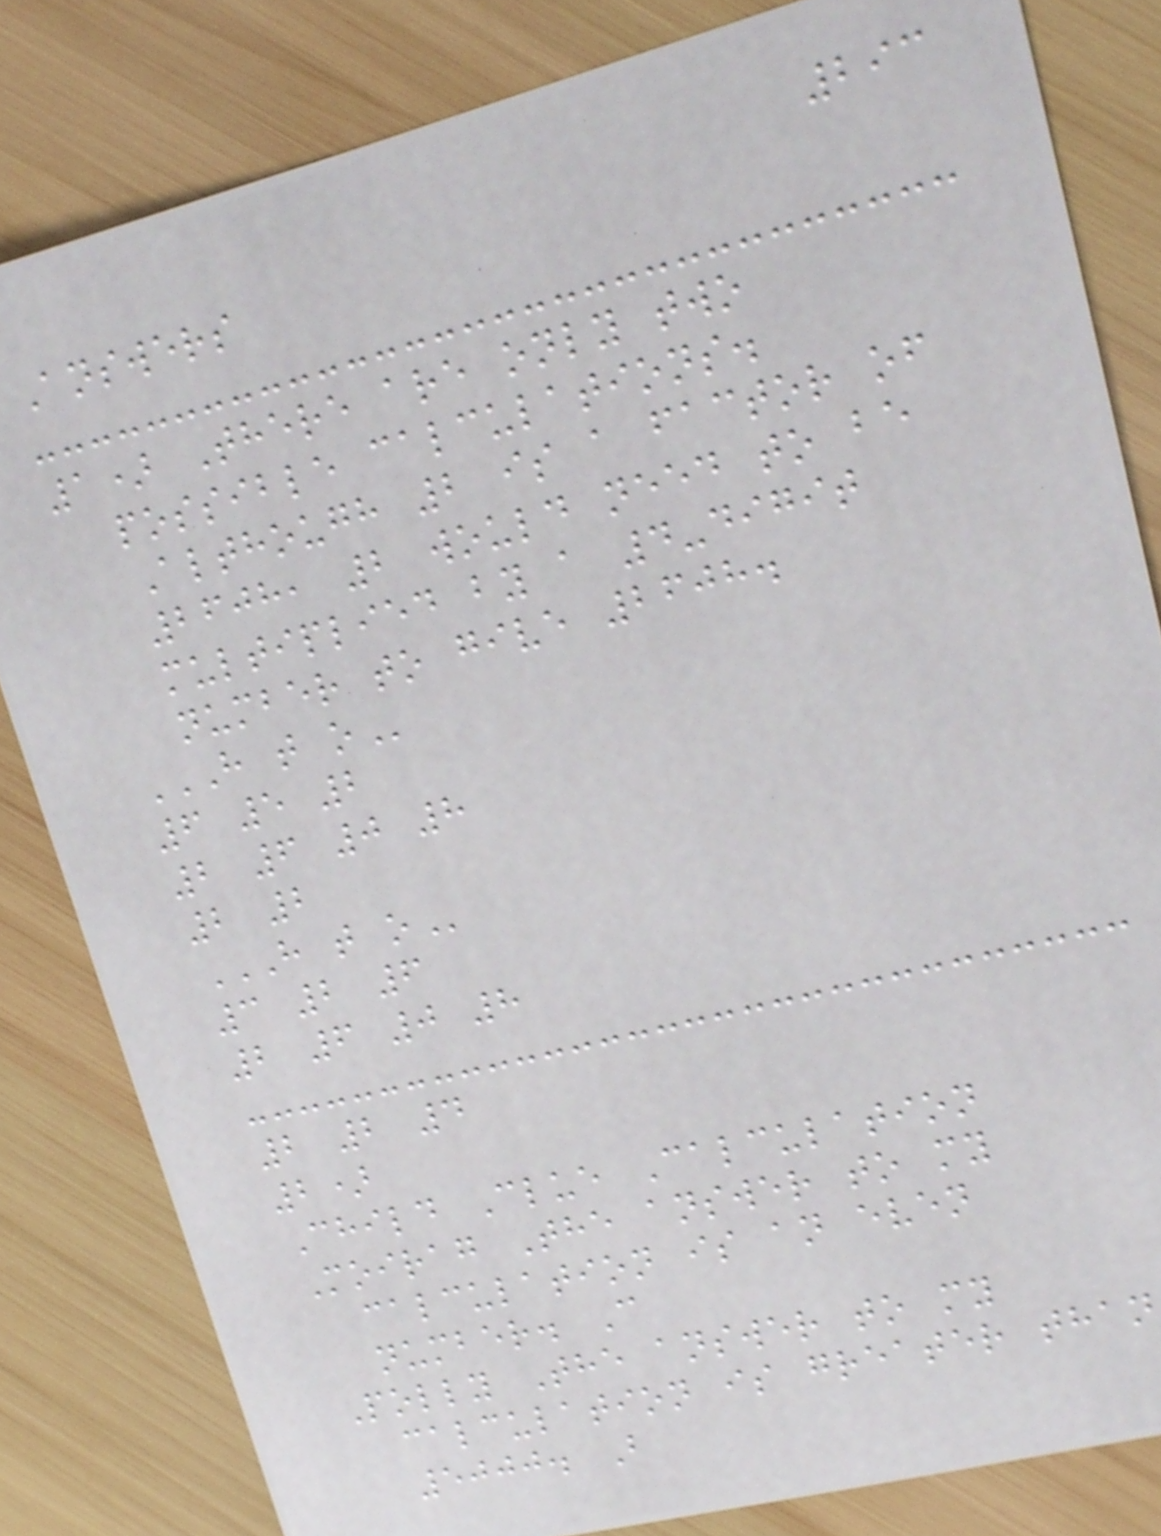293
Answers
1) There are only two
possible calculations.
Although 2 is a factor of
2608, 2 would need to be
multiplied by a 4-digit
number to give 2608.
H T O
6 5 2
2 6 0 8
2 2
H T O
3 2 6
2 6 0 8
2 2 4
2)
Child Clue Calculation
Moirag The answer to my
calculation is an even
number. C
Polly The answer to my
calculation is greater than
5000. B
